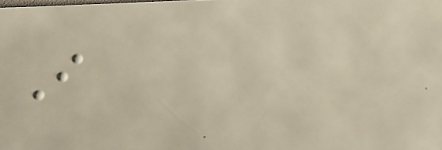I
